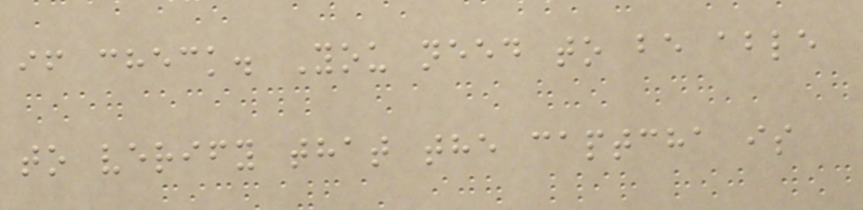if check. You need to be able
to verify that the captcha is
